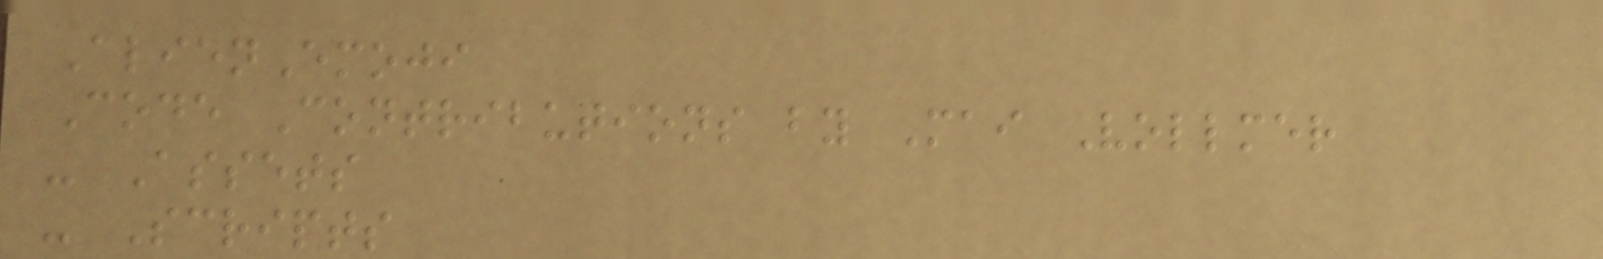AlienEmoji
Code Contributions by Mai Vollmer
- Assets
- Scripts
